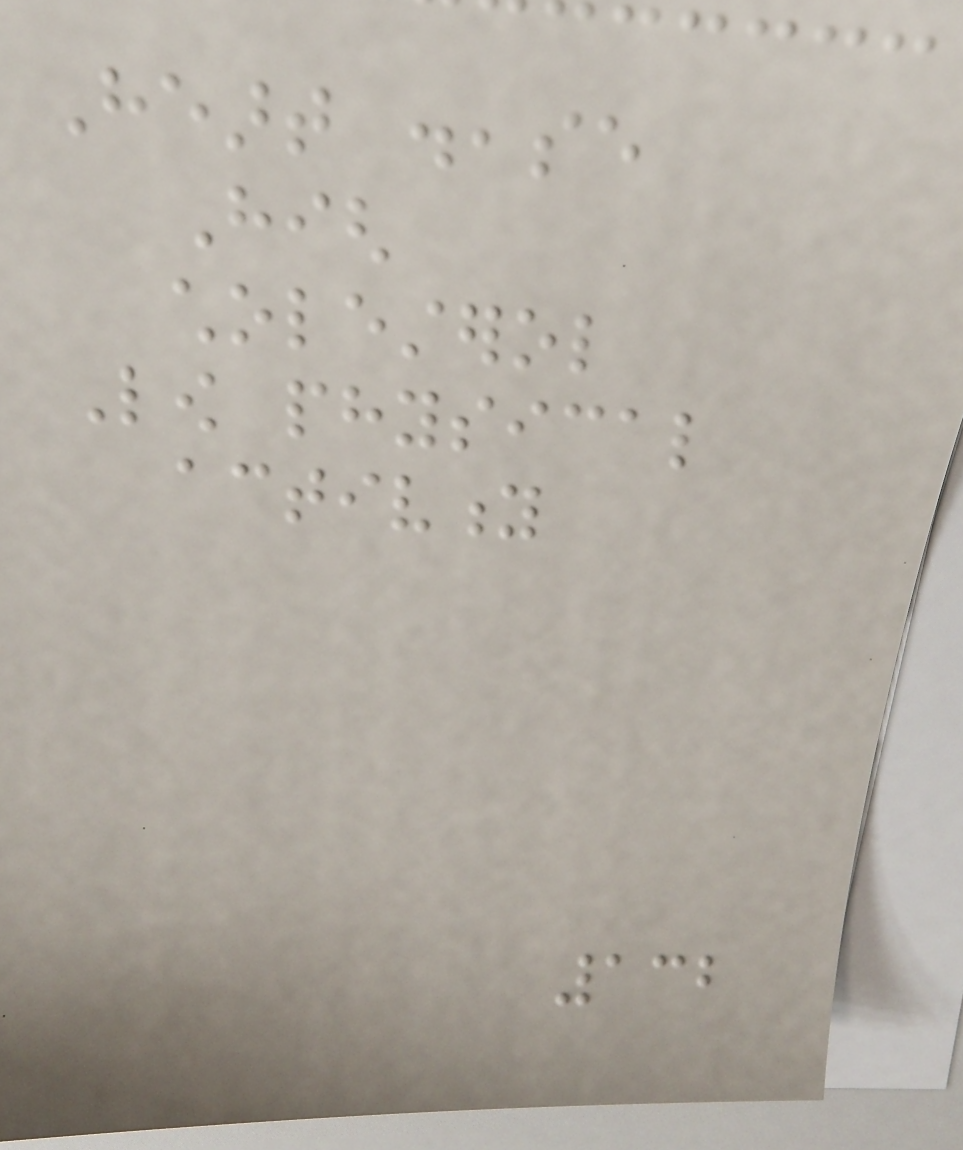Heart disease
High
cholesterol
Low physical
activity
132
